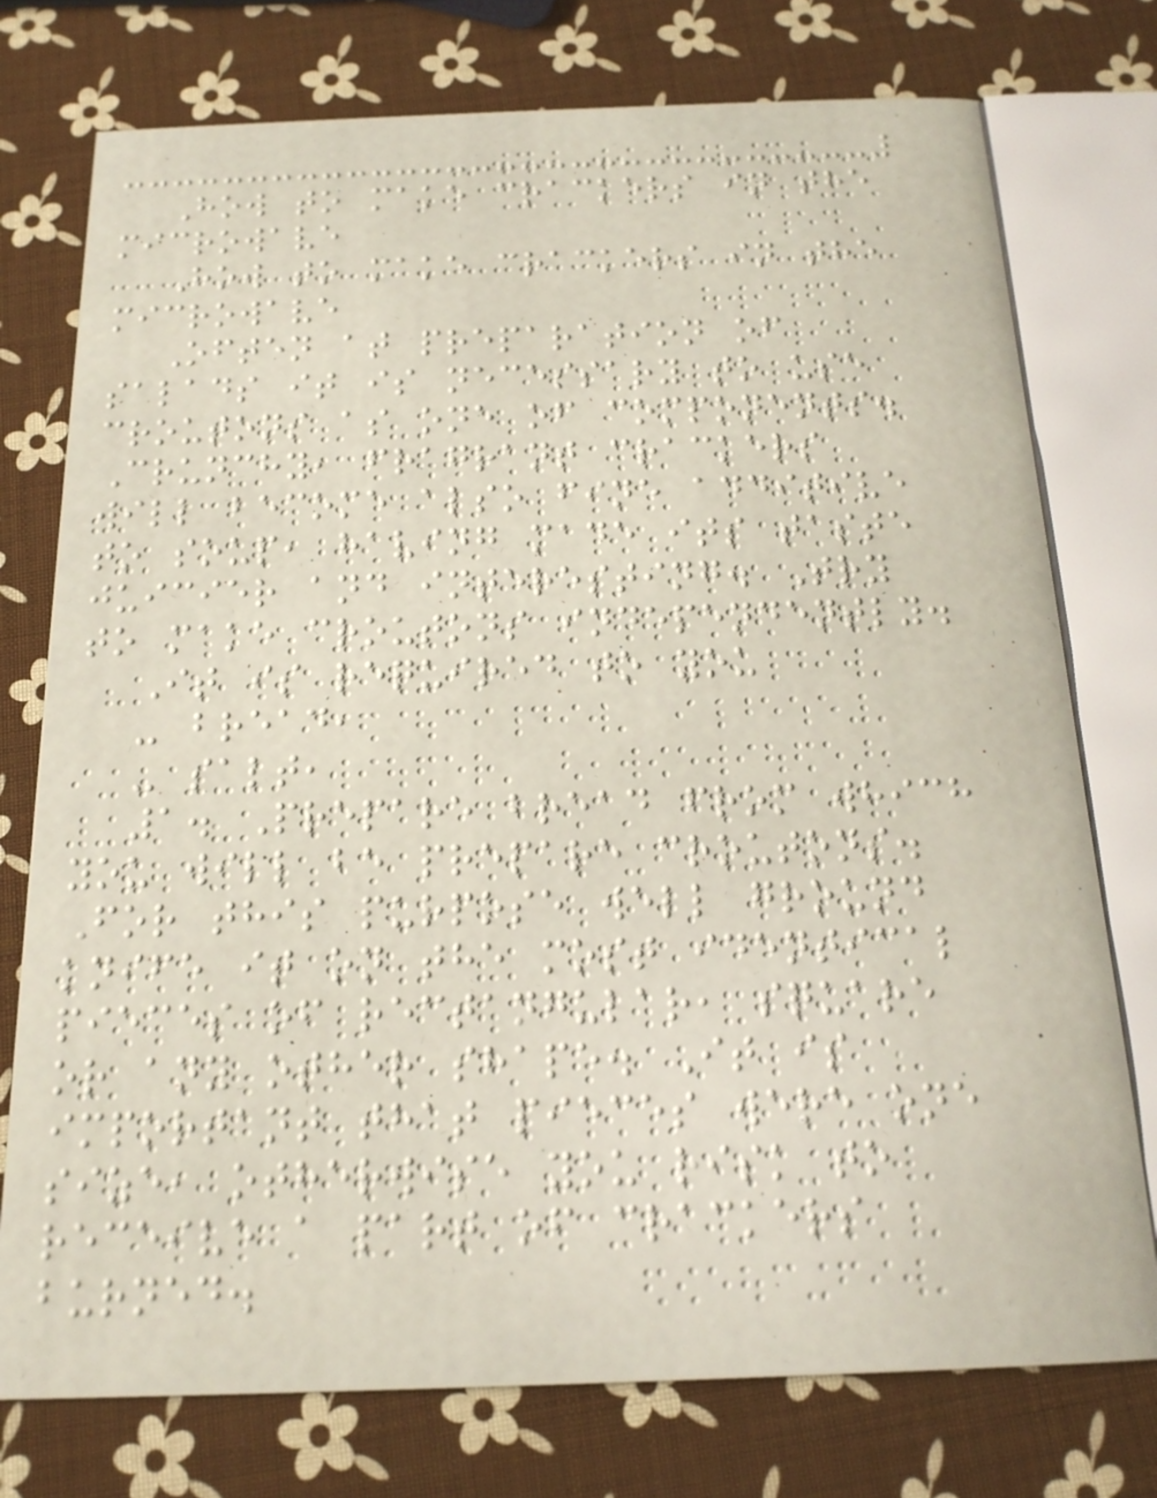How to make crackers in the
microwave
How to make crackers in the
microwave
Often at preparation of
salads it is necessary to use
croutons as one of components.
Crunchy, fragrant crackers
will become also fine additive
to soup, having made its taste
juicier and interesting. Try
to make croutons independently.
It is required to you
- bread,
- salt,
1. Prepare bread from which
you will be prepare croutons.
For this purpose well ground
knife it on the most identical
pieces of rectangular, square
or any other shape. It is
important that pieces were one
size, otherwise you risk to
receive a part of crackers
burned.
